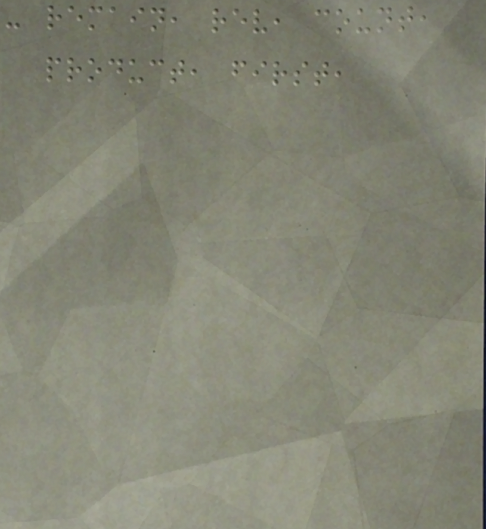- remain, rev, count,
product, first,
